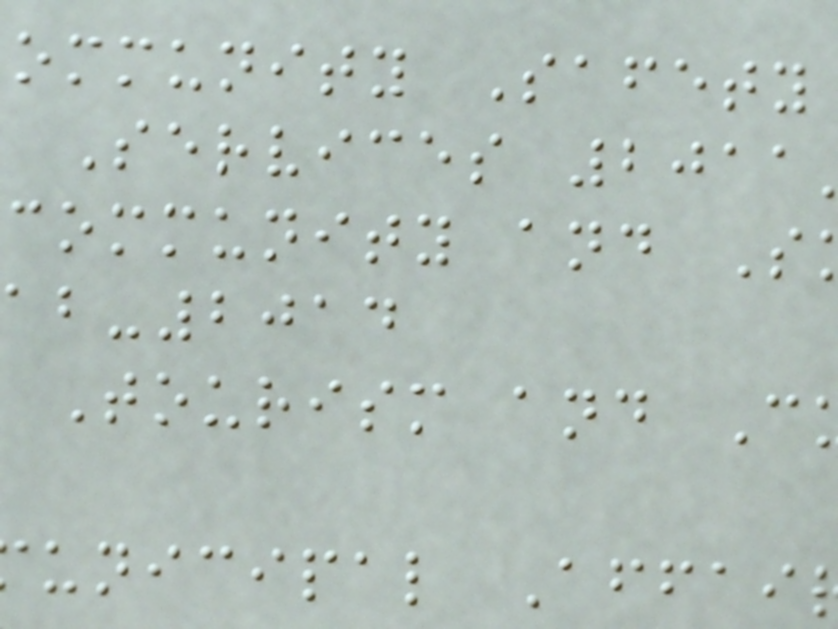ommunity Safety
Services 2011
community and S
-2014
Tourism and C
unicipal Affai
